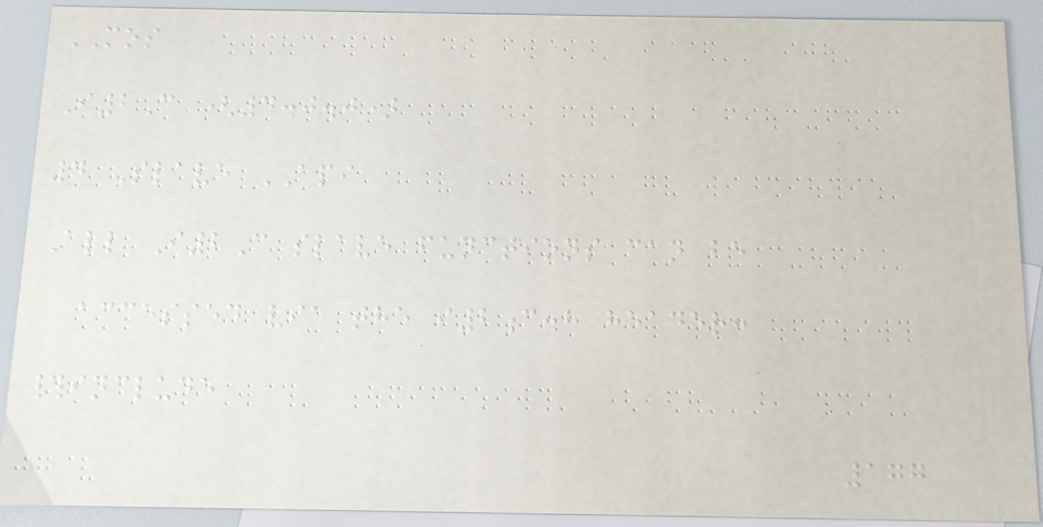MOS
I2C (4.0.0)
4 Slave API
All I2C slave functions can be
accessed via the i2c.h header:
#include
177
